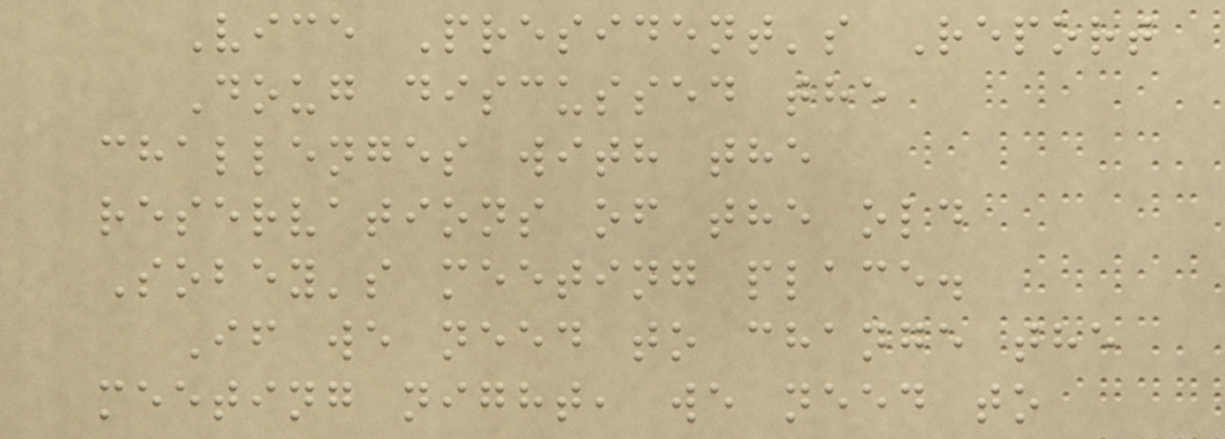Vice President's Report
Doug discussed the
challenges with the
reservations of the old
Sobey's meeting place.
If we need to change the
meeting night, we need to
